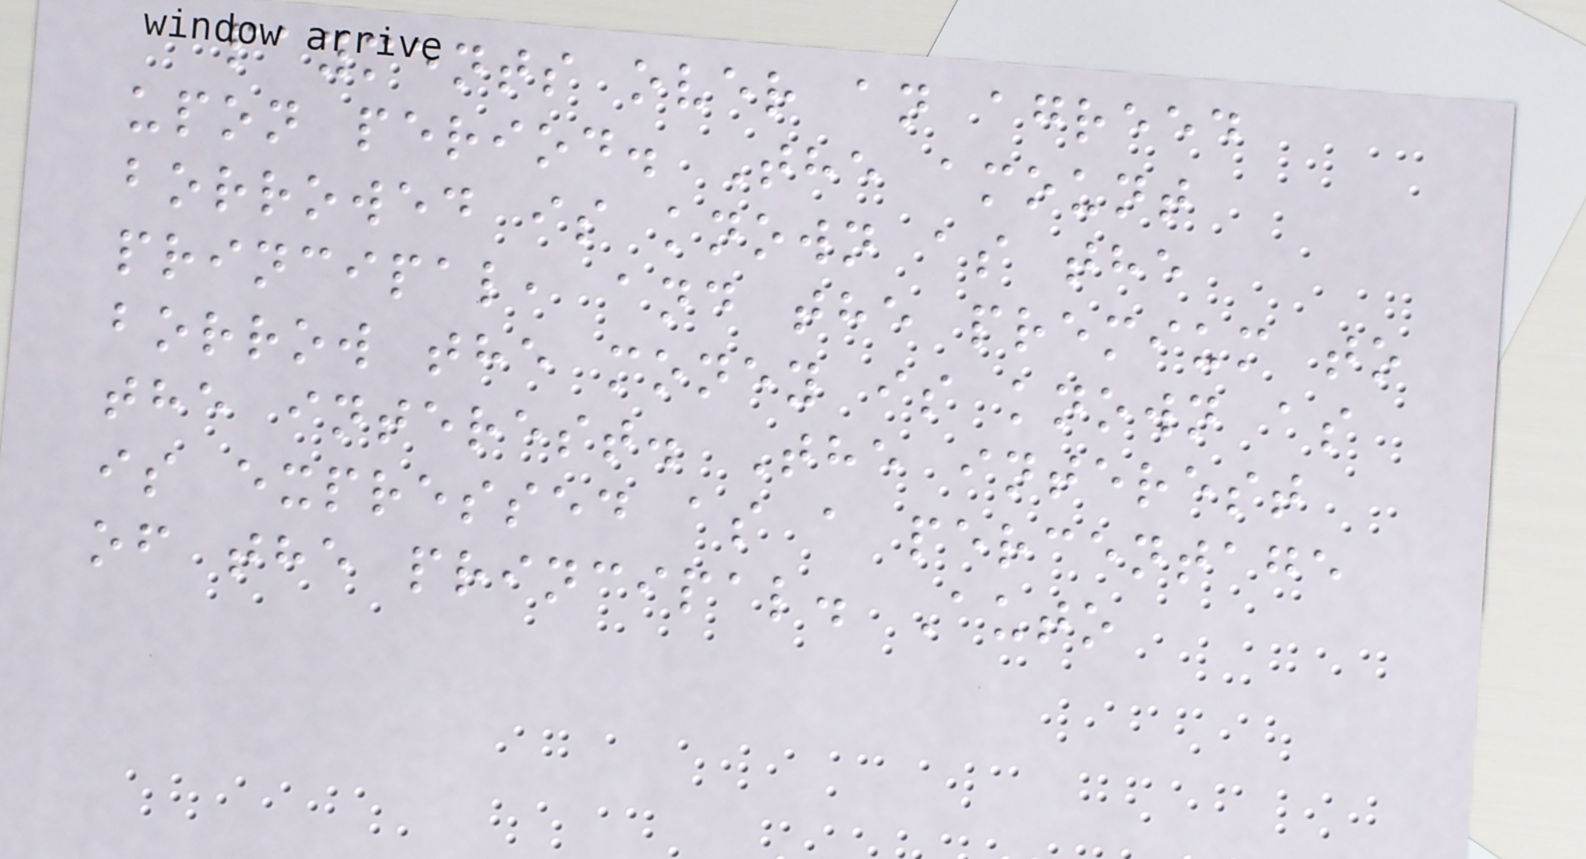payments over an agreed
upon period. The amount
borrowed is known as the
principal, and the premium to
borrow the money is known as
the interest. The interest
is expressed as a percentage
of the principal. Auto
